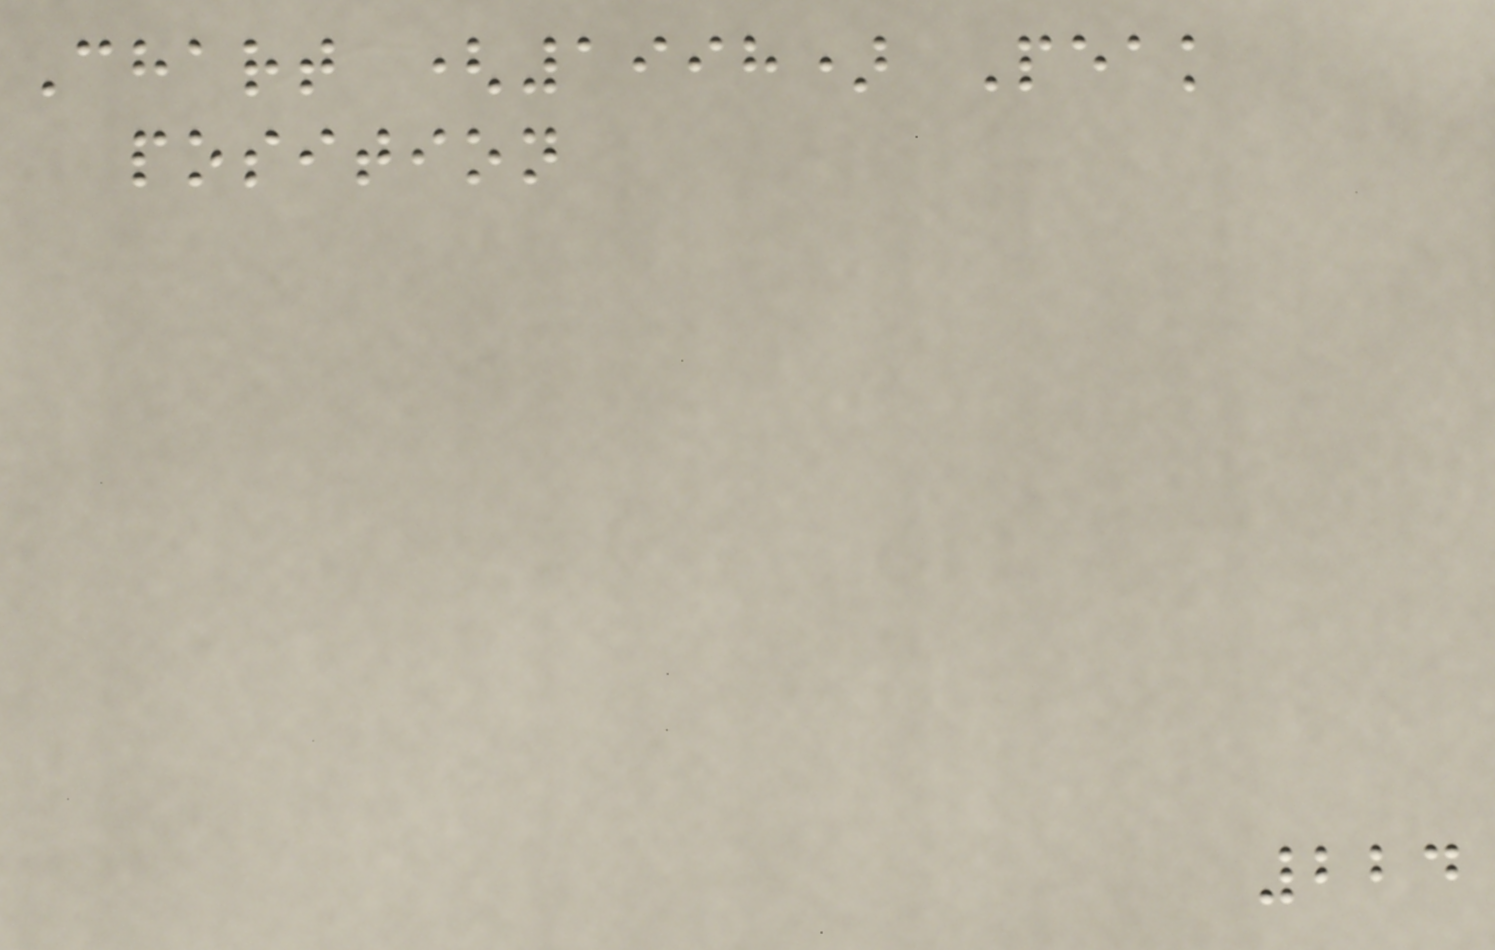Chart (1998) Peak
position
224
